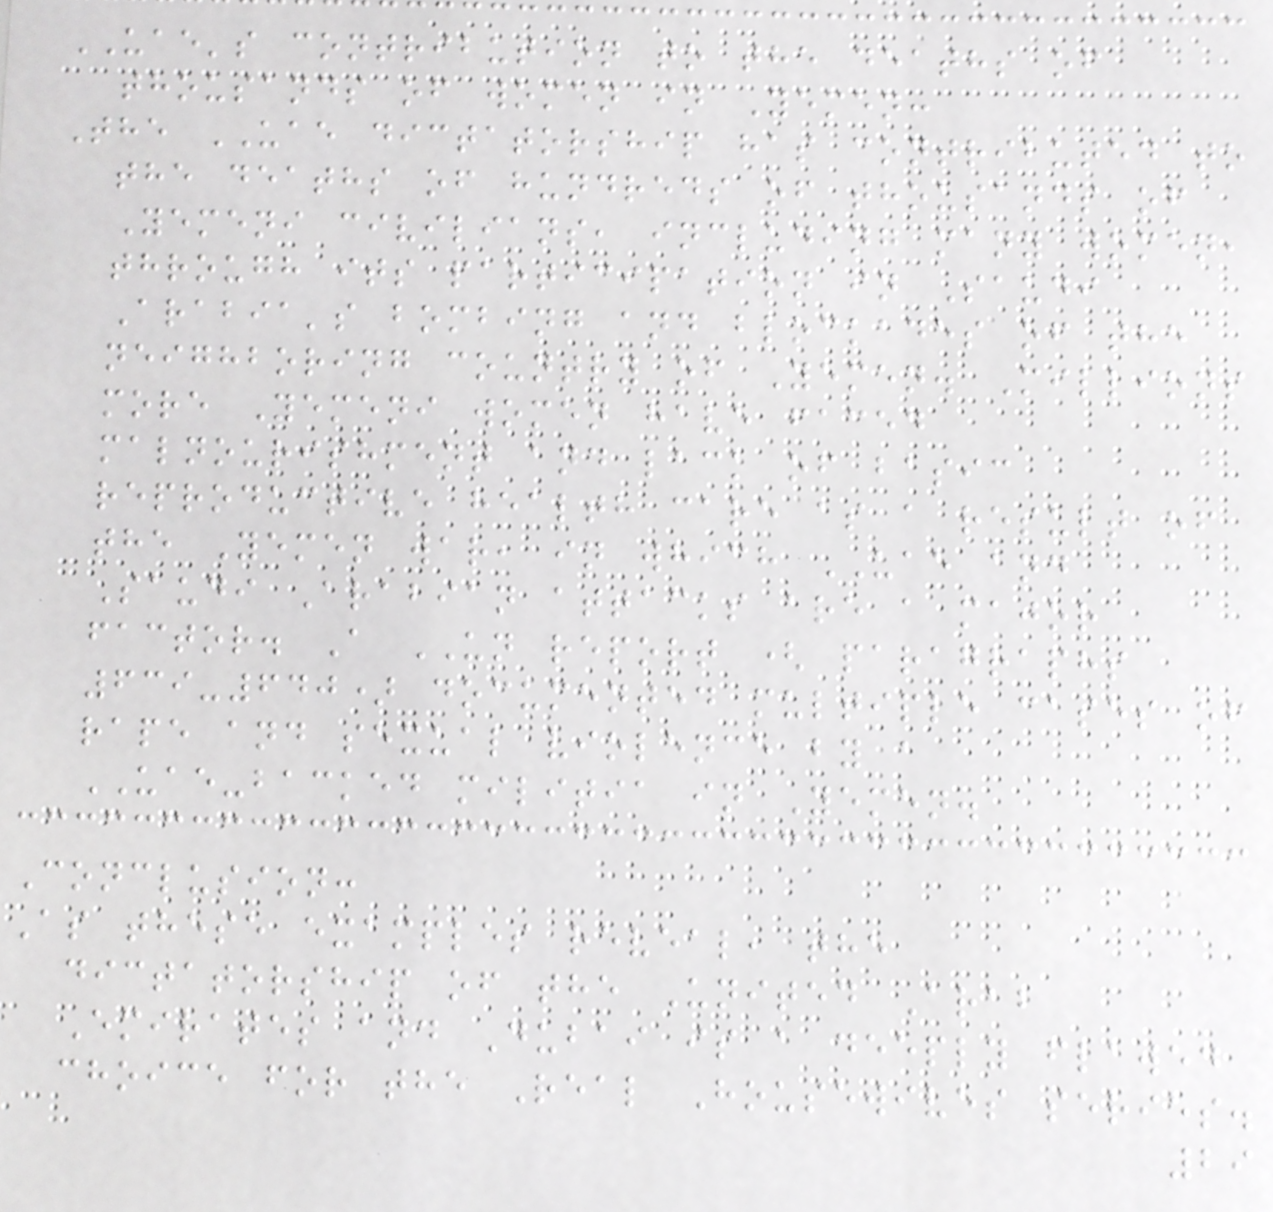UAE's contribution to the deaths of
thousands of women in Yemen:
The UAE dictatorship has contributed to
the deaths of hundreds of thousands of
Yemeni civilians, including many women,
through its participation in Saudi
Arabia's bombing and blockades of the
neighboring country of Yemen. Millions
more Yemeni women have faced
malnourishment and lack of basic
reproductive health care as a result of
the Yemen war, in which UAE and
Saudi Arabian attacks are a major
factor. A UN report ( paragraphs
639-640) documented multiple cases of
rape and sexual violence by a
UAE-backed militia in Yemen.
Conclusion:
As these examples reveal, the
dictatorship of the United Arab
Emirates and Dubai is a deeply flawed
choice for the Real Housewives series.
29
